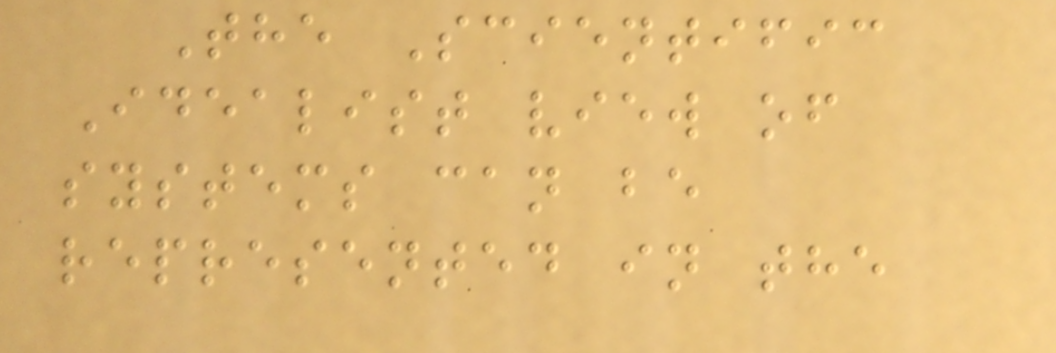The Scientific
Idealist view of
systems can be
represented in the
